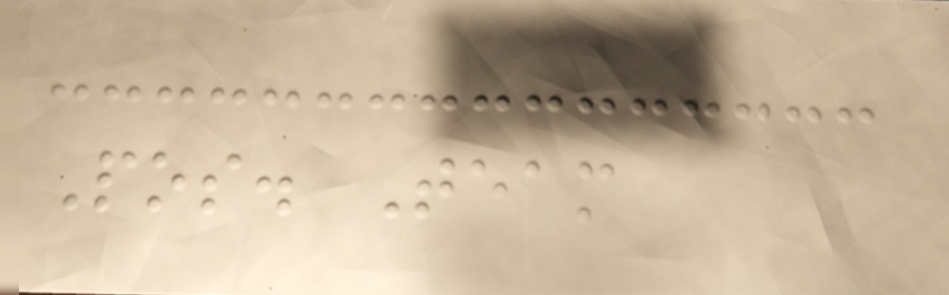Pos. Team
